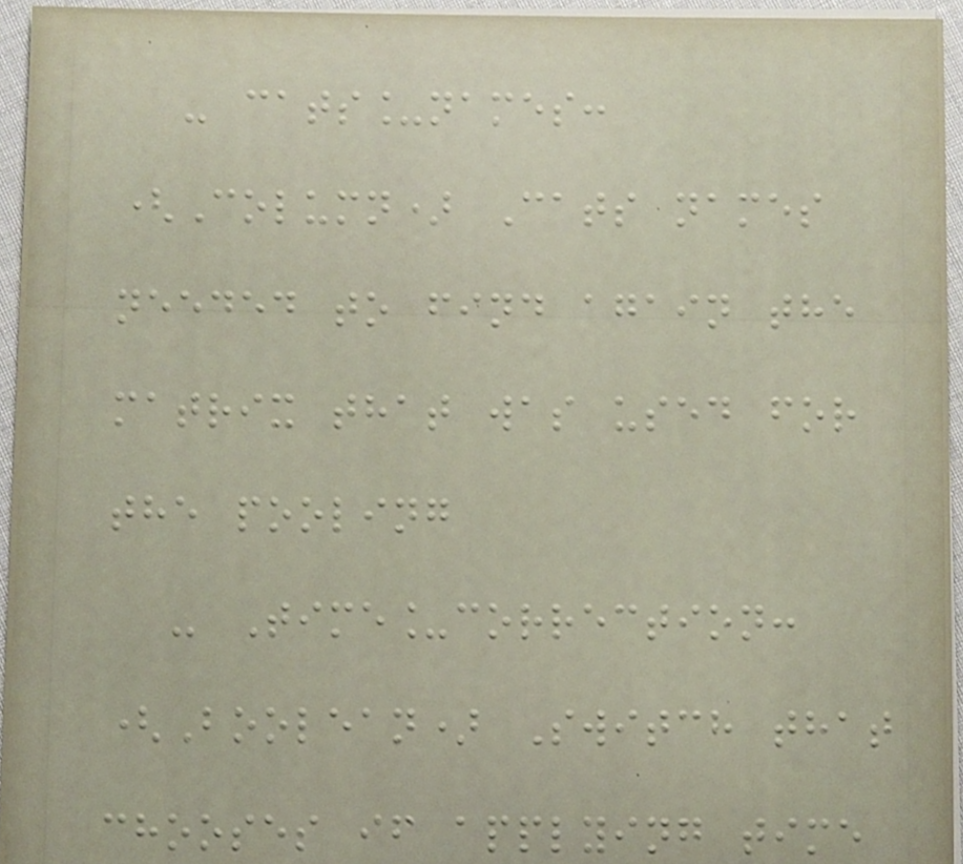- cats_names:
(Column) Cats names
needed to find again the
matrix that was used for
the pooling
- Time_correction:
(Boolean) Switch that
chooses if applying time
